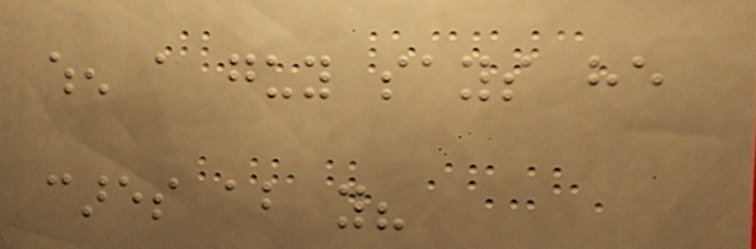when a guy says he
cares about you?
